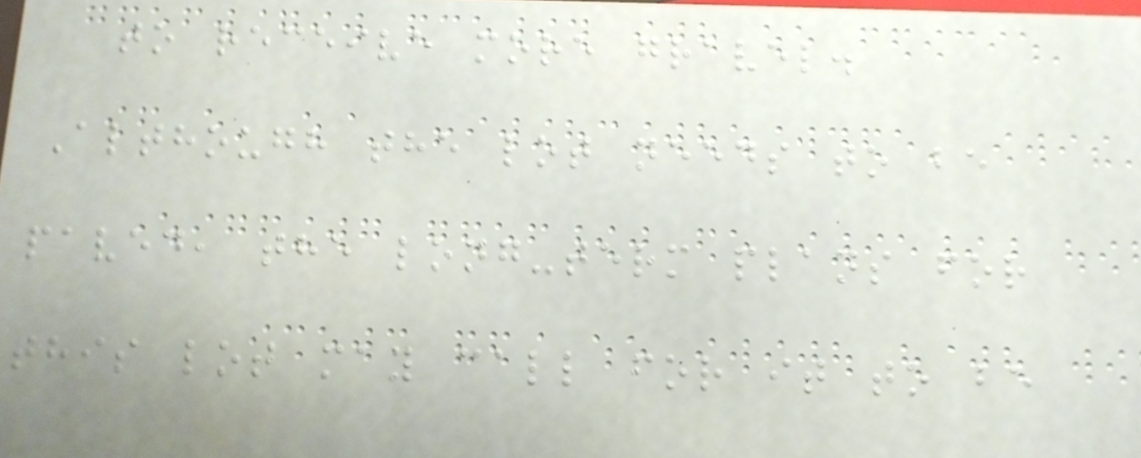to receive more gravel.
Although the lot needs to be
paved, the long-term plans for
this lot may call for it to be
